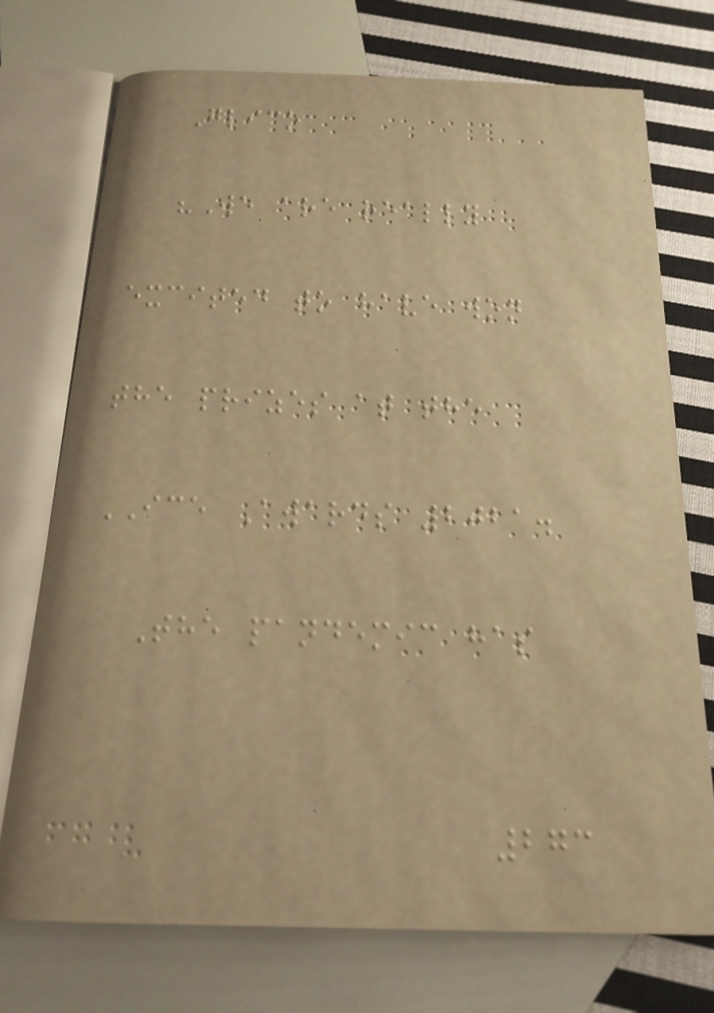Glico
"We are really
excited to have won
the prizes at the
ICE Awards 2021.
The pandemic has
273
